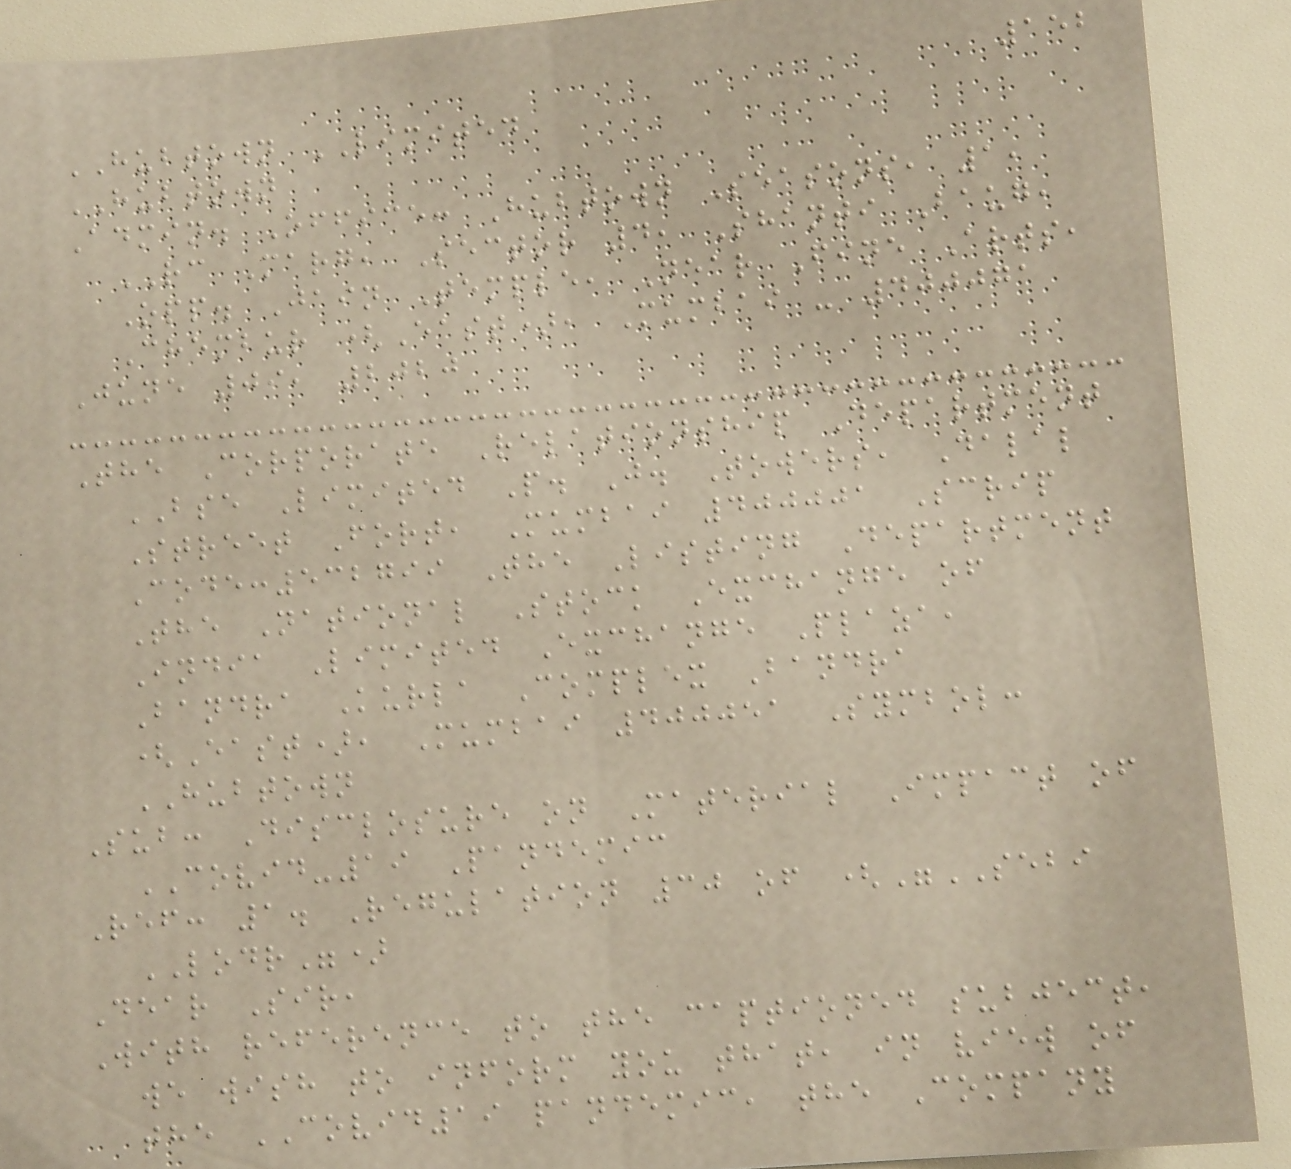152
HUBTOWN LIMITED
HUBTOWN
Admin. Office: Hubtown Seasons, 1,
RC Marg, Sector 4, Shanti Baug,
Opp. Jain Temple, Near Fine Arts,
Chembur (East), Mumbai - 400071
June 09, 2020
The Corporate Relationship Department
BSE Limited P. J. Towers, Dalal
Street Fort, Mumbai 400001 Scrip
Code:532799 The Listing Department
The National Stock Exchange of
India Limited Exchange Plaza,
Bandra Kurla Complex Bandra
(East), Mumbai 400051 Symbol:
HUBTOWN
Sub: Disclosure on Material Impact of
COVID-19 Pandemic
Ref: 1. Regulation 30 of ("SEBI
LODR")
Dear Sir,
With reference to the captioned subject,
we wish to inform you that, in view of
the COVID19 pandemic, the Company
